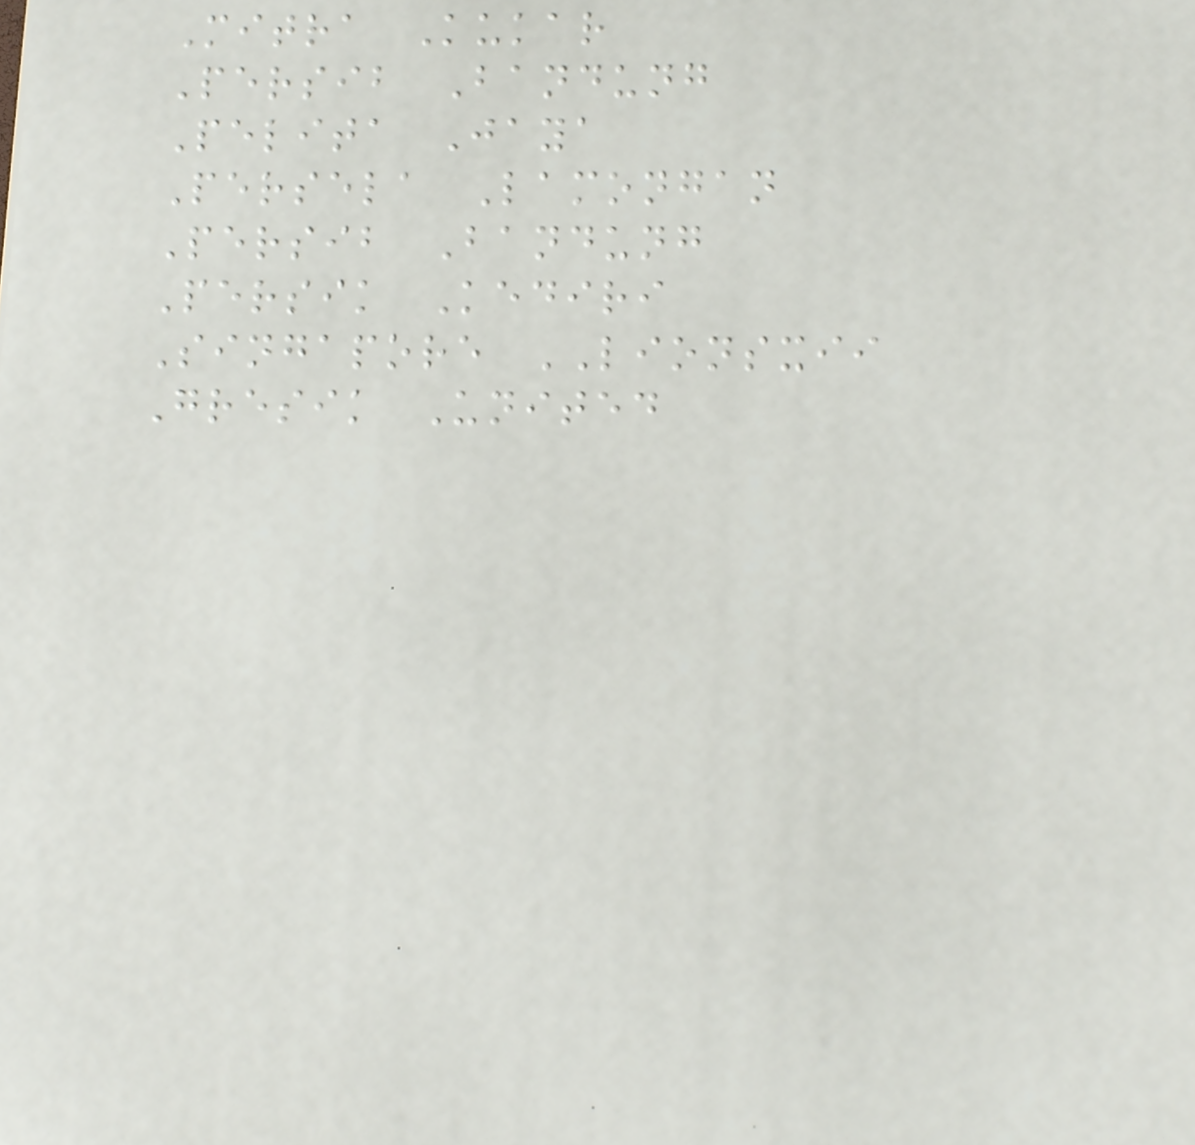Mitra Kukar
Persib Bandung
Pelita Jaya
Persela Lamongan
Persib Bandung
Persik Kediri
Singapore LIONSXII
Gresik United
